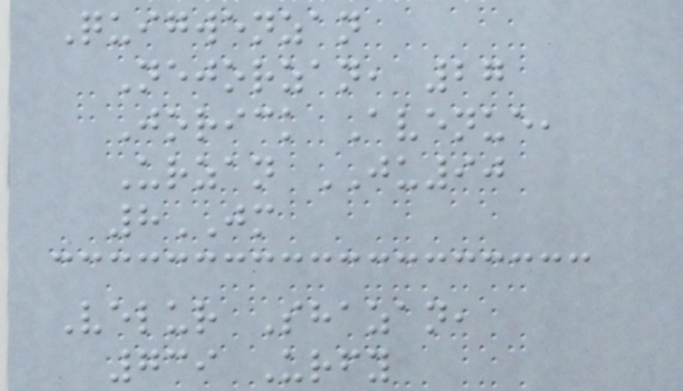Quigwenzan
Nejorzan, 27
Jorick Avenue,
Urzan JU90
8JM
Velur Shazan,
739 Urfy
